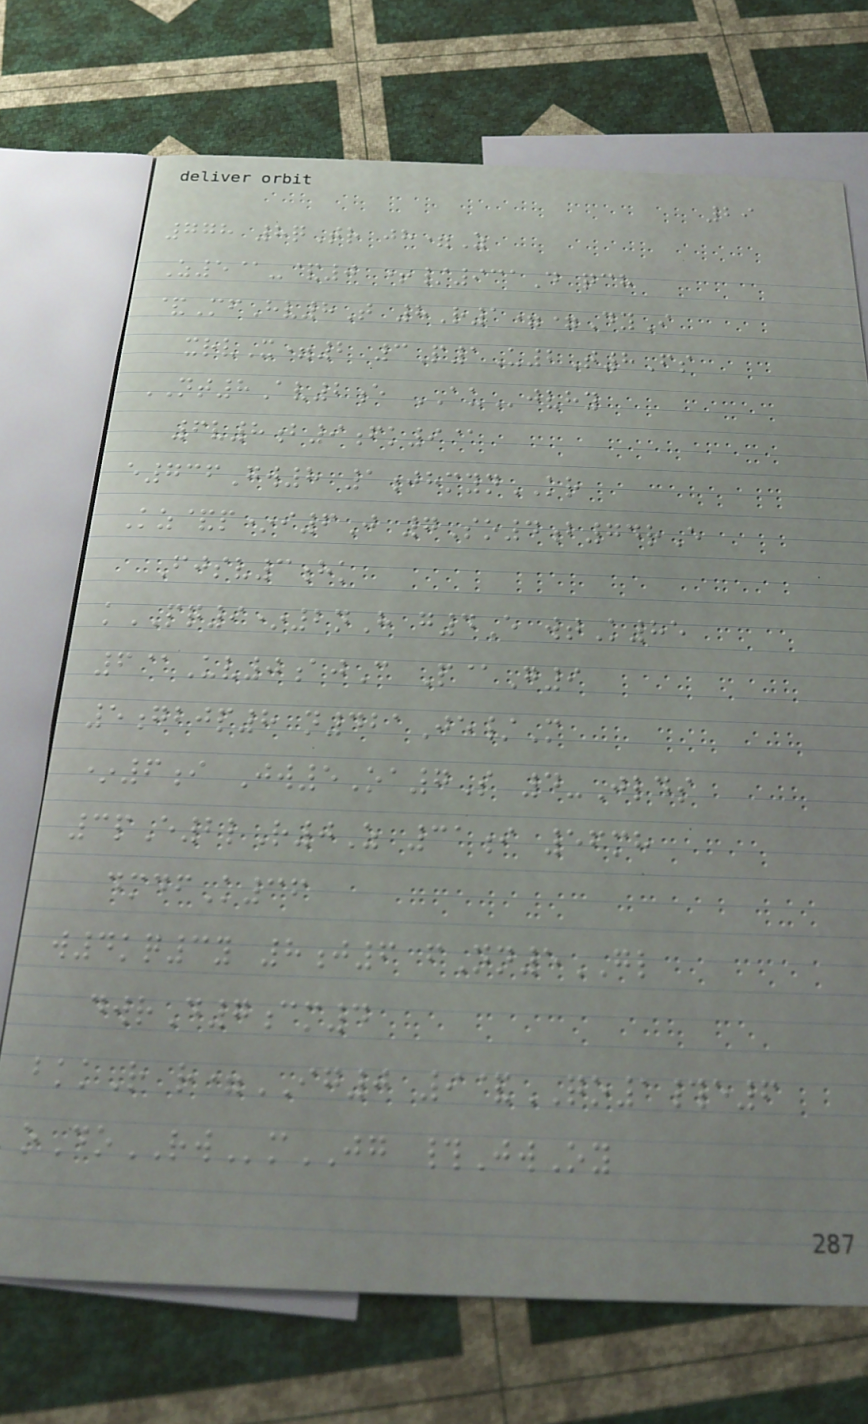29
778 8qTr jh=Z
Z5@-&0 +/931D qch
&MfHv8T 8R1==DyI
xrvX=2 3P1U2T8Fs
NT8Av2e AUjvhy
6v8b9fk9@
e736Gw8 1jhmynKR
Kz&p*i6J 7So4b74rE
Fjsv3hk
kPQ9*2nH g4E wtK85
6@Uv0ajC P@G9
5gbjp8 n421Je/M
*6i Jw5Oa7S 4-Jlds
3pE2lR0Z 31i 56mh
dmdfK36
w4kq3y 8j6 fNn5GL
dwrD7cm4
bkkR r=IG0 9&QO1#e6
oDoRWmJG #JwOy
